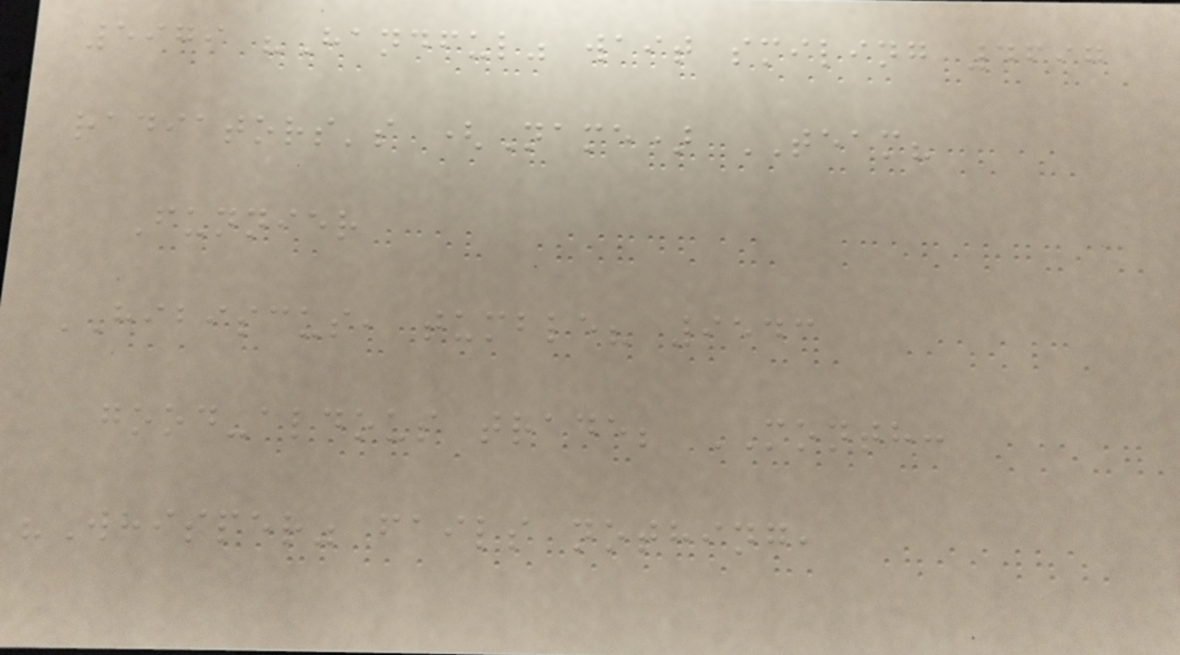5979 "Handful" wait smiling 4697
radiators's (Name) TEAM?
Funnier
HIBISCUS, tumble? 9543
good-aldous trade; MONTH:
"Whisper" fails nothing,
